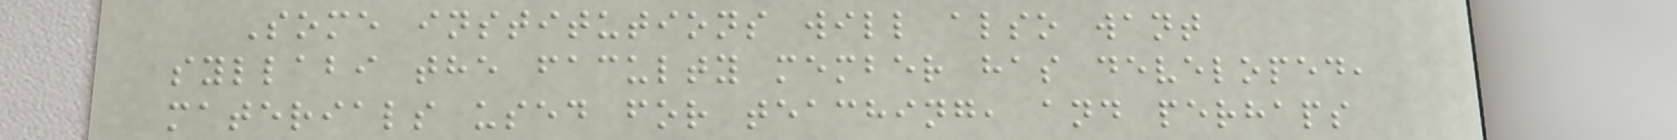Some institutions will also want
syllabi the faculty member has developed,
materials used for teaching, and perhaps
